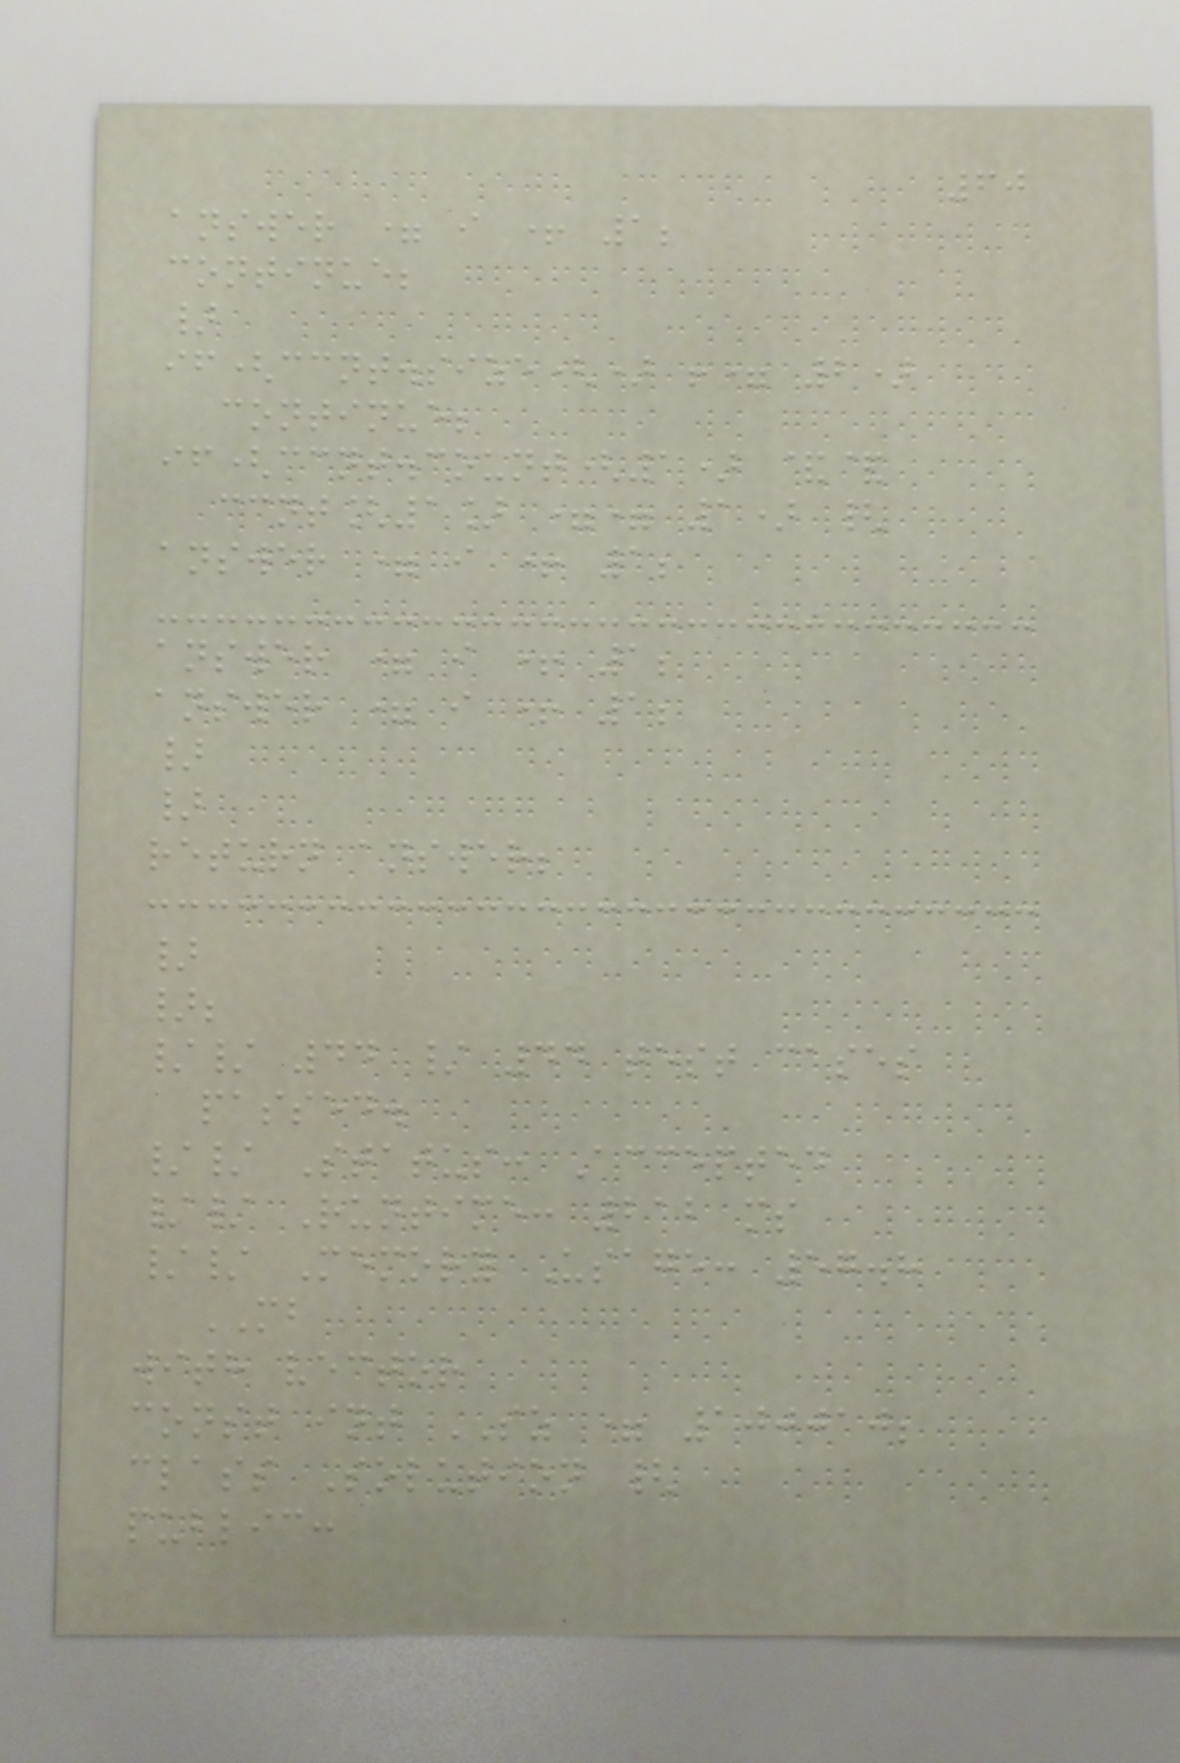60
answer = i + 1;
continue;
}
if(ccnt.size() != 2)
continue;
if(ccnt.count(1) &&
ccnt[1] == 1) {
answer = i + 1;
answer = i + 1;
answer = i + 1;
}
}
return answer;
}
};
// 44 / 44 test cases
passed.
// Status: Accepted
// Runtime: 212 ms
// Memory Usage: 57.8
MB
with vector
const int SZ = 100010;
class Solution {
public:
